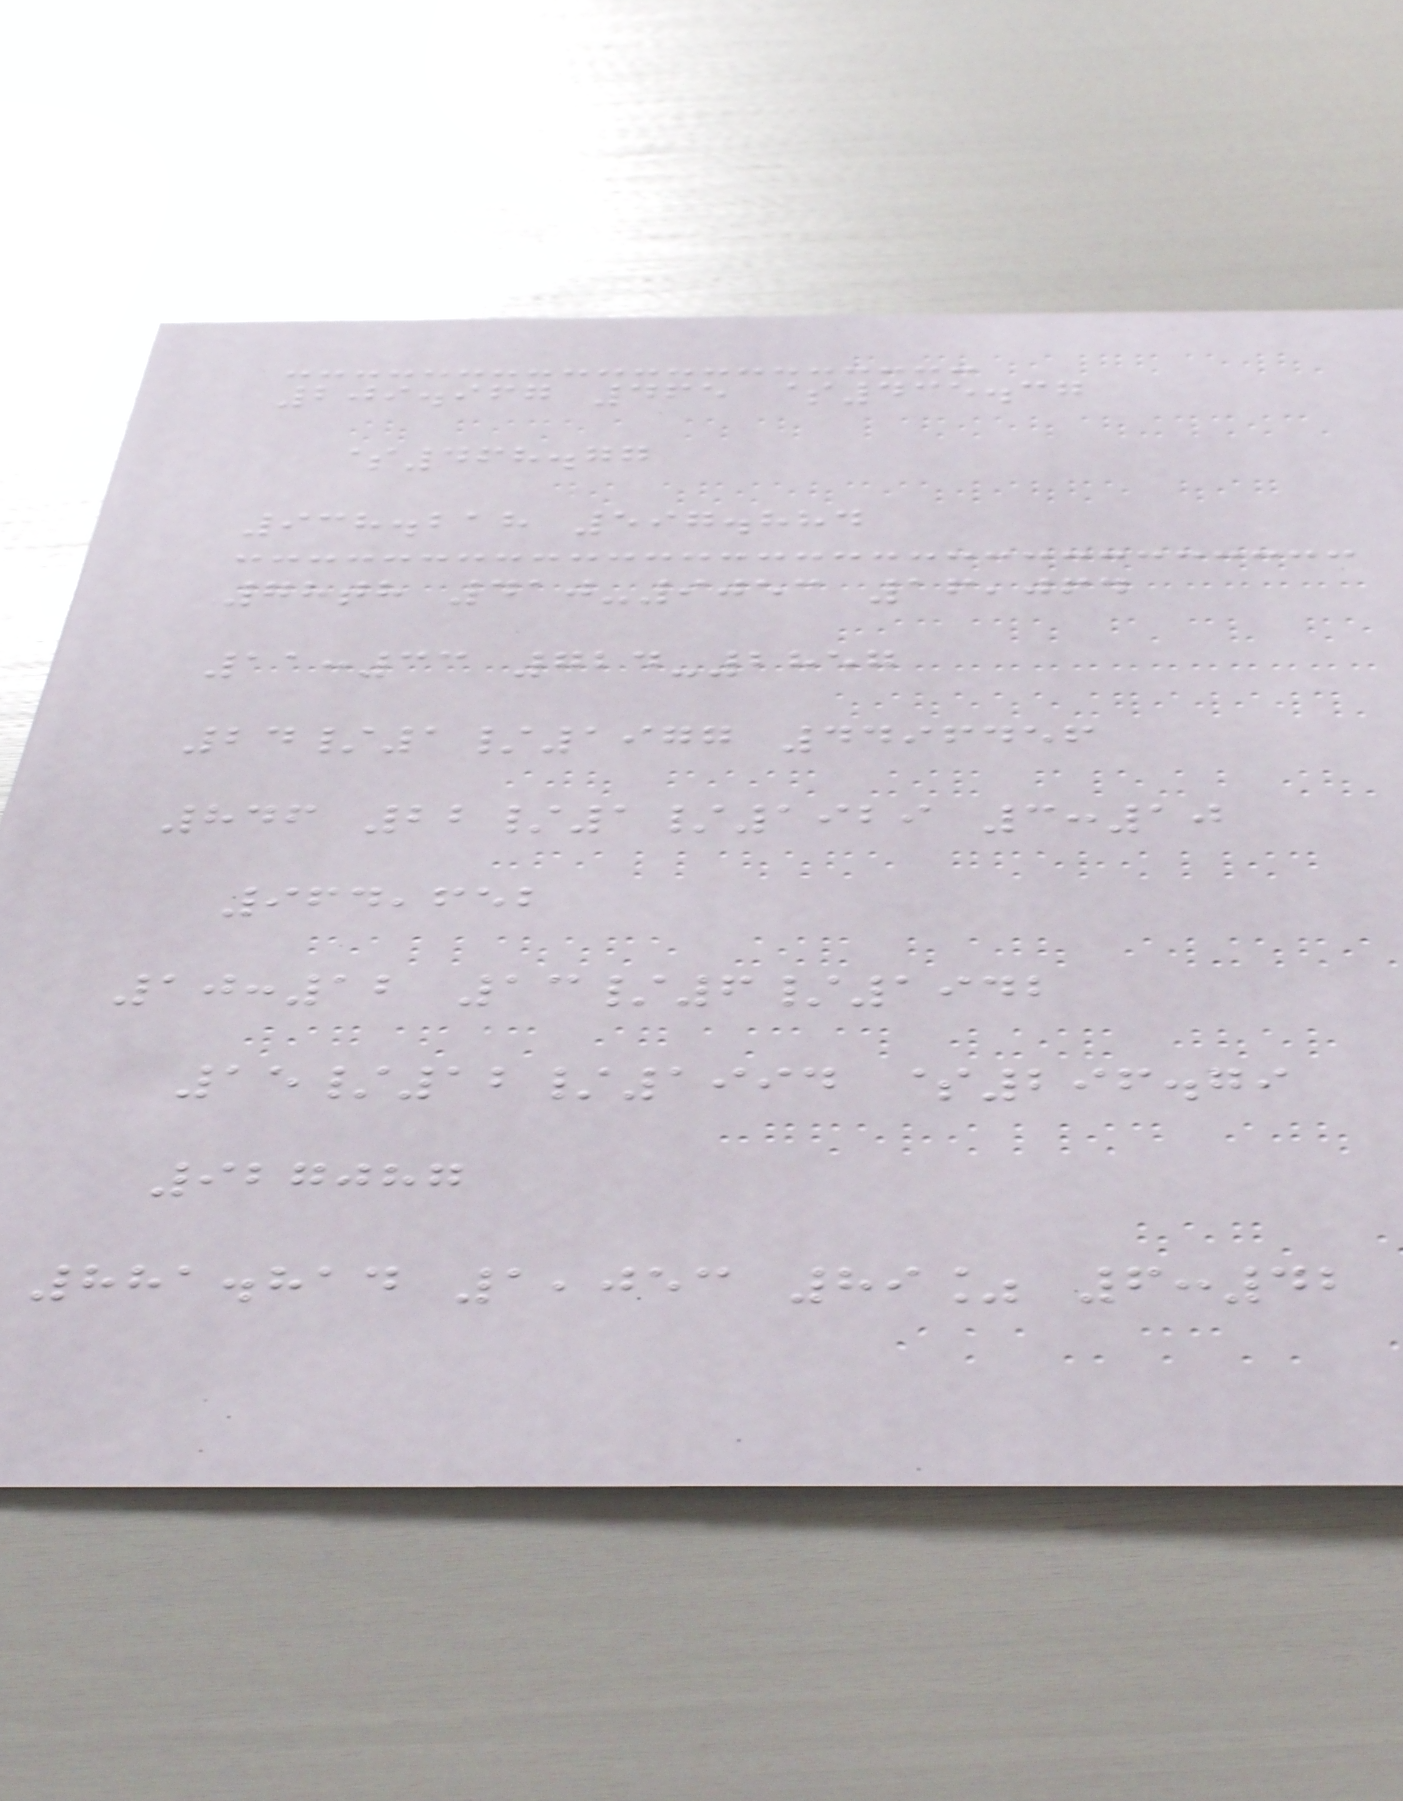209.967 465 $435.37
$468.77
938.218 597.884
78th 410-9053 16,064
11:33 724-2857
24/1/1977 4496456
846 22/1/1929 3:10
964,652
10:12 13/6/1942
15/12/1994 $296.79
927087
881.814 1,053 89% 6:42
